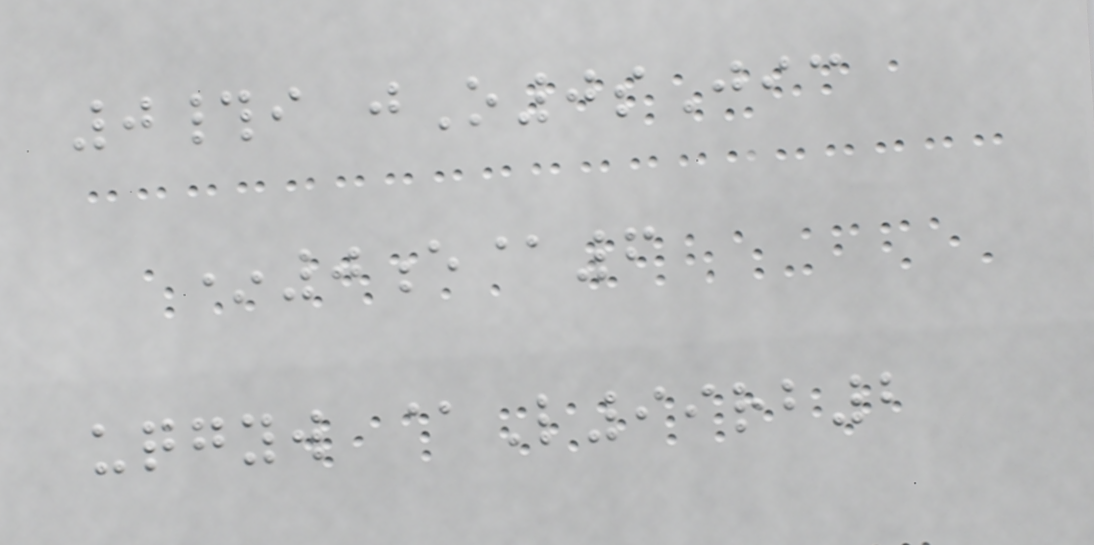0#i jO0sJic
*0e@6
uqgyw @L99rb2
